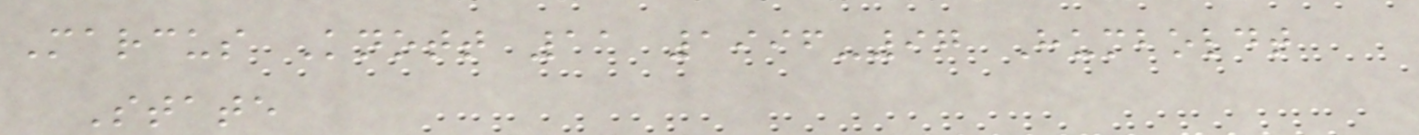Marcus Knott 11 1996-97 Humboldt
State
